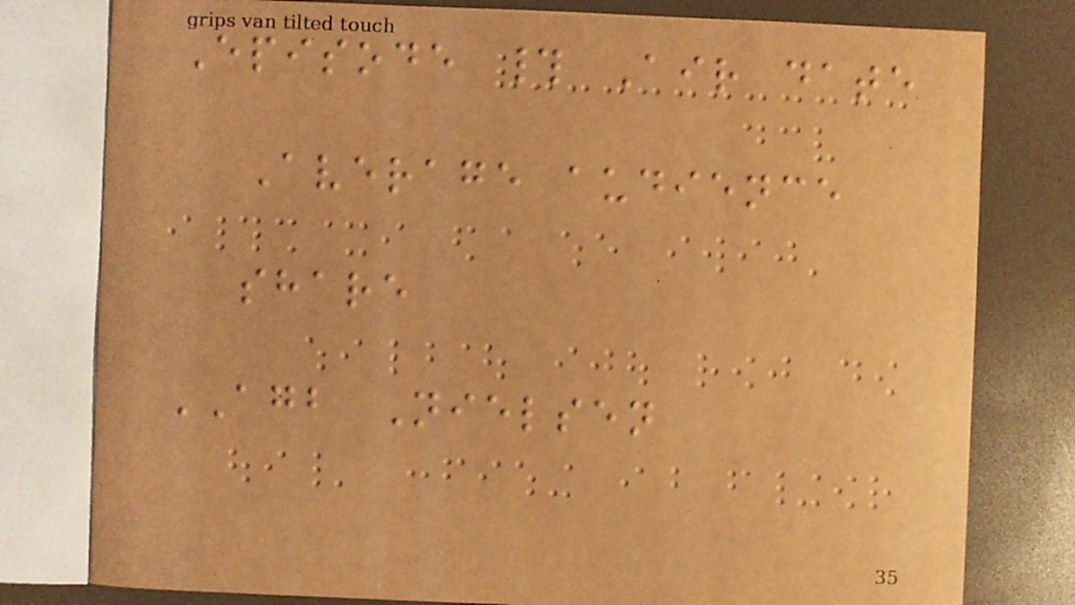Episode # Air date
Average audience
share
AGB Nielsen
